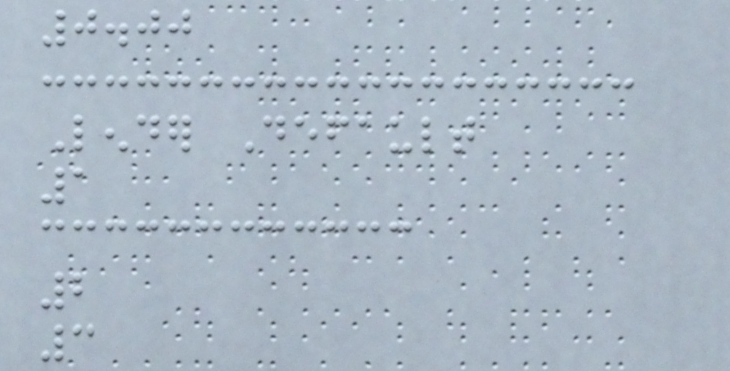0.00
Lender Default
1
2
3
